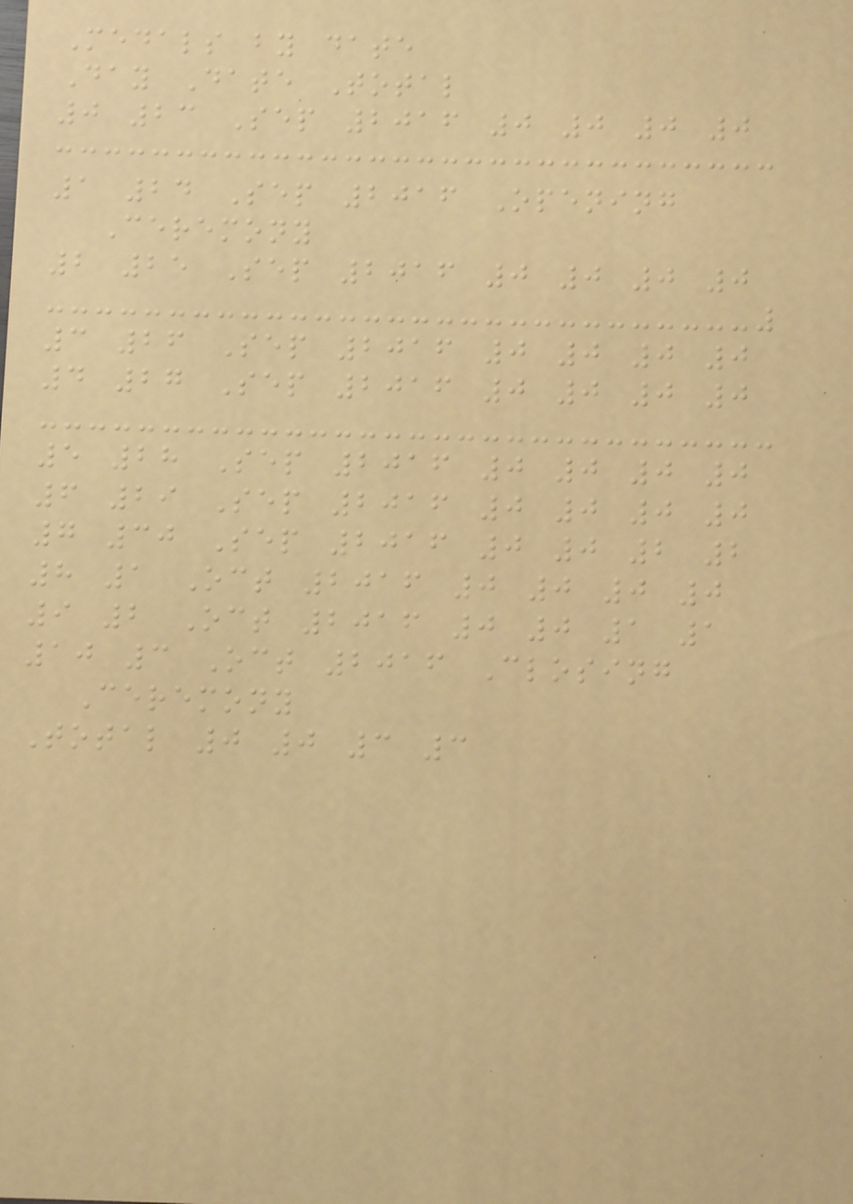Medals by date
Day Date Total
0 23 Sep 2016 0 0 0 0
1 24 Sep 2016 Opening
Ceremony
2 25 Sep 2016 0 0 0 0
3 26 Sep 2016 0 0 0 0
4 27 Sep 2016 0 0 0 0
5 28 Sep 2016 0 0 0 0
6 29 Sep 2016 0 0 0 0
7 30 Sep 2016 0 0 2 2
8 1 Oct 2016 0 0 0 0
9 2 Oct 2016 0 0 1 1
10 3 Oct 2016 Closing
Ceremony
Total 0 0 3 3
